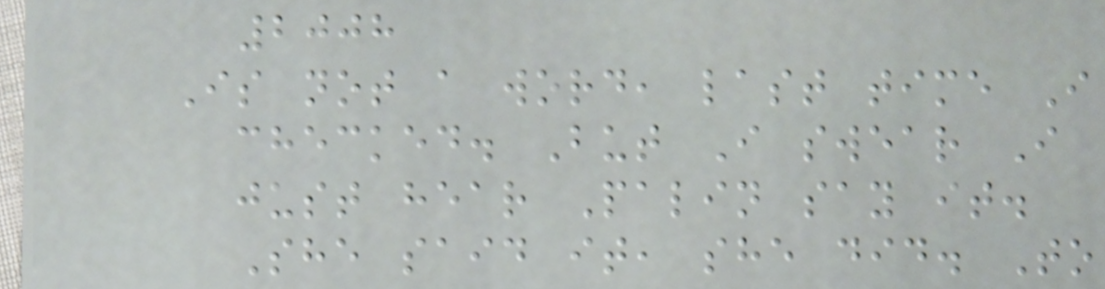2008
Is not a word, last time I
checked. But I swear I
just hear Palin say it.
She said it, she did. To
